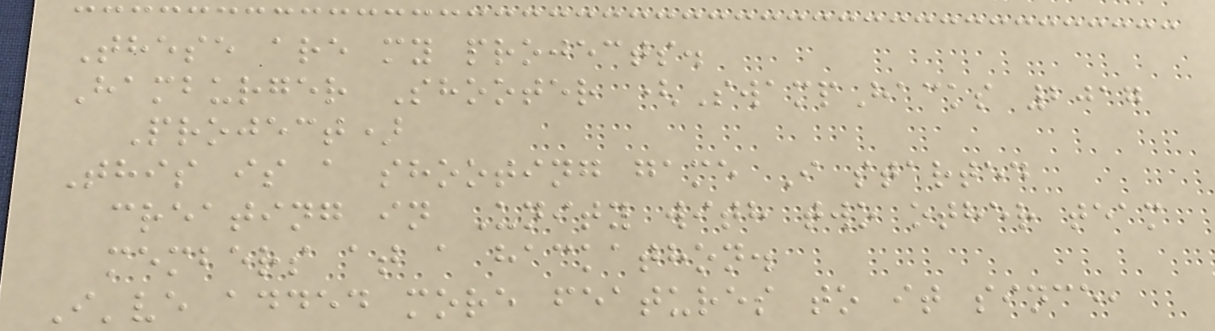These are my projects.
Hamburger Shooter (SwampHacks 2017
Project)
This is a shooting game I started
creating in Unity with two other team
members at a hackathon.
I've added more features to it since,
